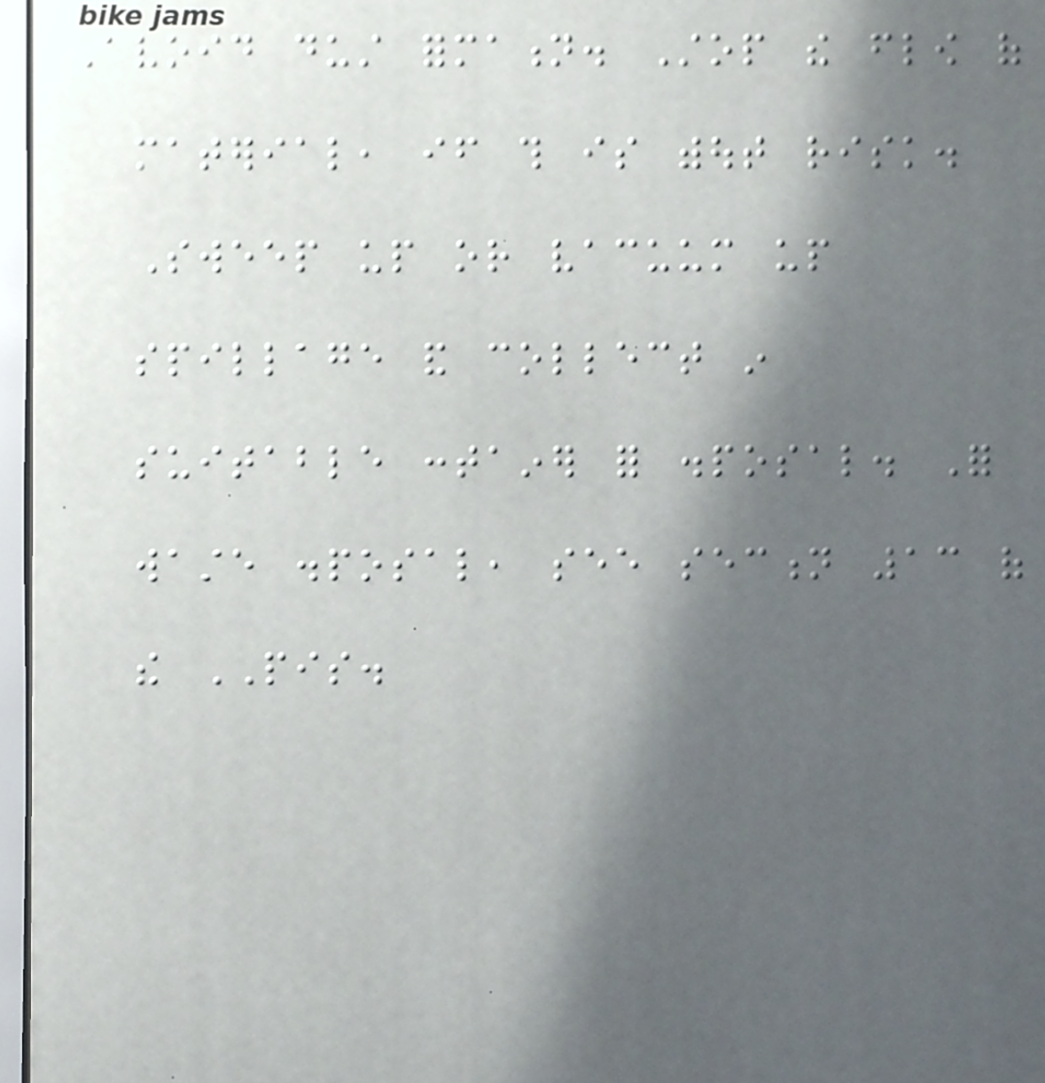Avoid dust formation. Stop the flow of
material, if this is without risk.
Sweep up or vacuum up
spillage and collect in
suitable container for disposal. For
waste disposal, see section 13 of
the PIS.
